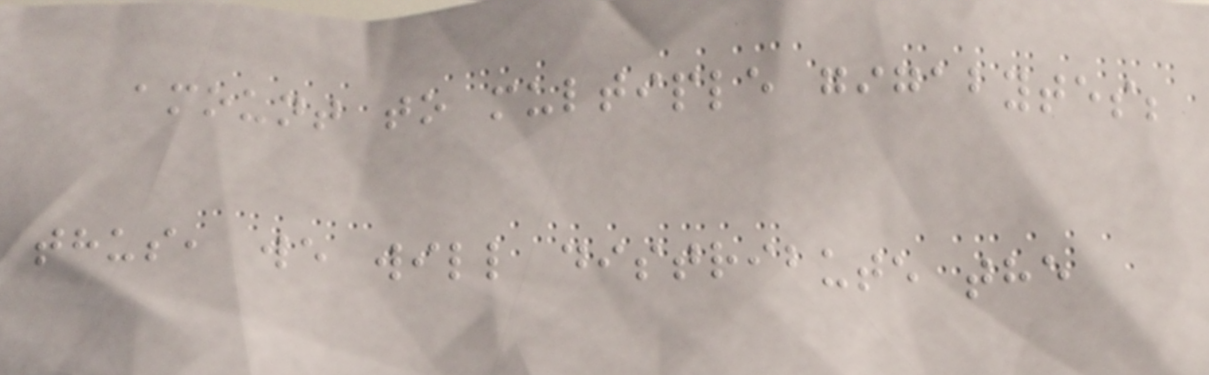amount to multiple gigabytes;
thus, we will distribute the
